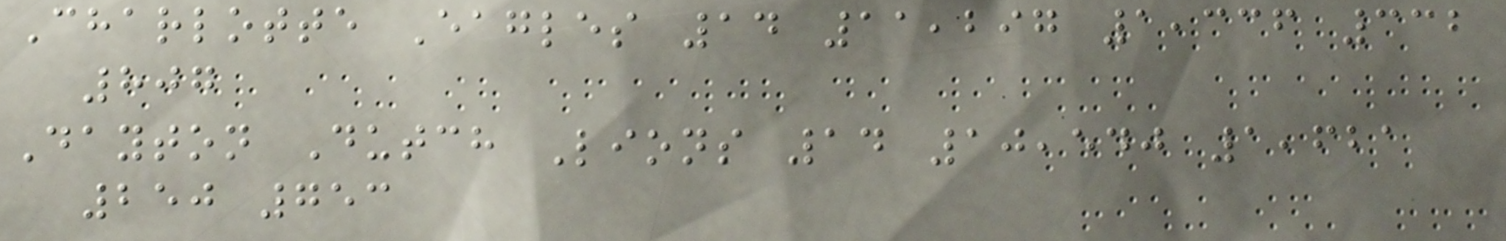Charlotte Eagles 14 11,297 1,336 332
807
Dayton Dutch Lions 14 10,540 1,621
250 753
